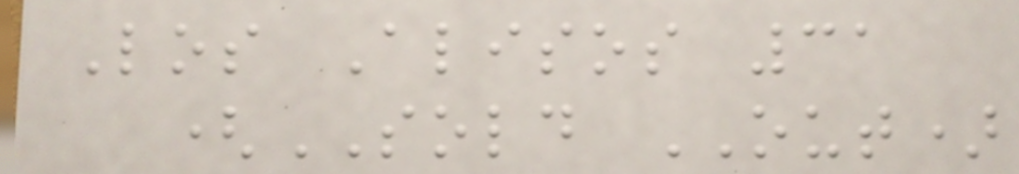Los Alisos 31
(SOLD OUT)
